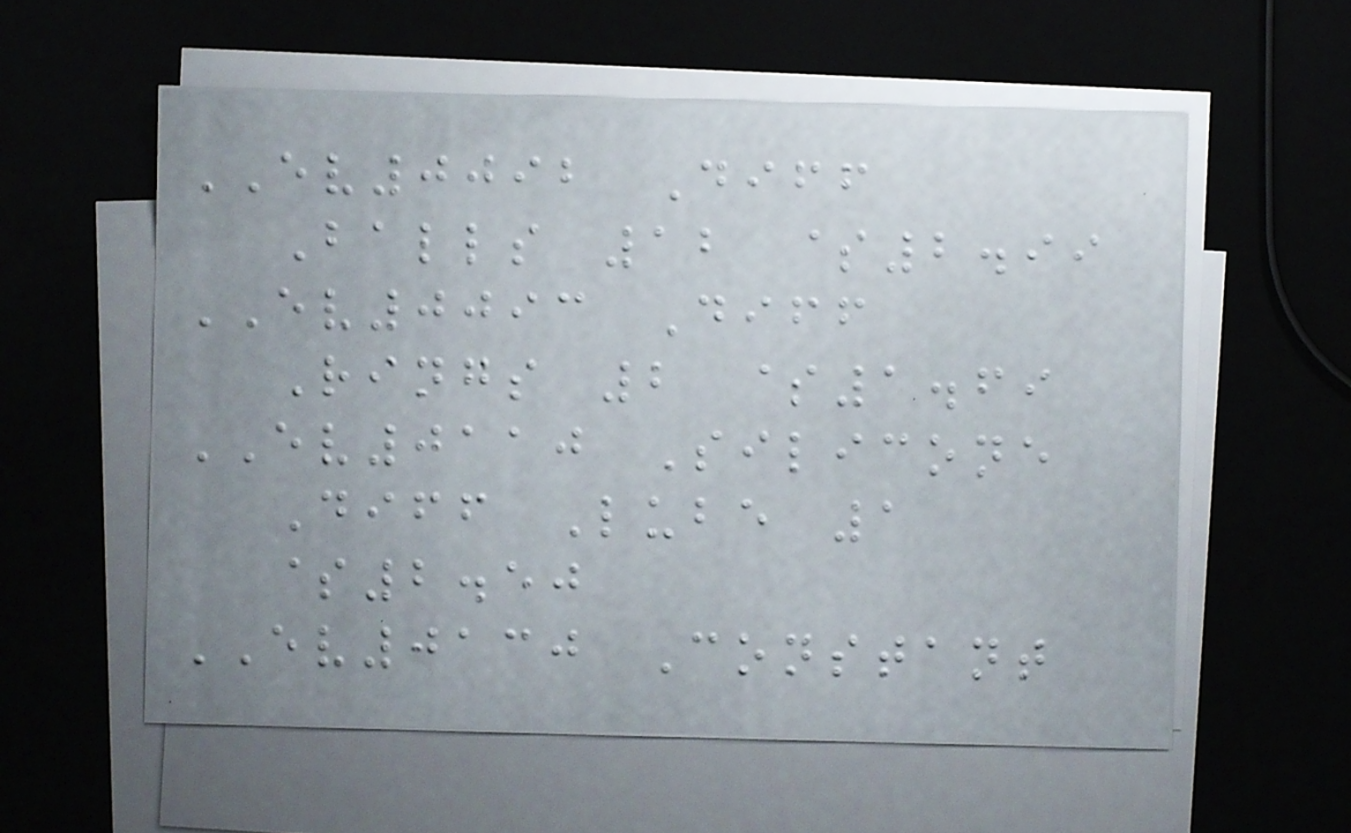EV0092 Diff
Balls 12 $2.99
EV0093 Diff
Rings 2 $1.69
EV0110 Silicone
Diff Lube 1
$2.50
EV0130 Constant
